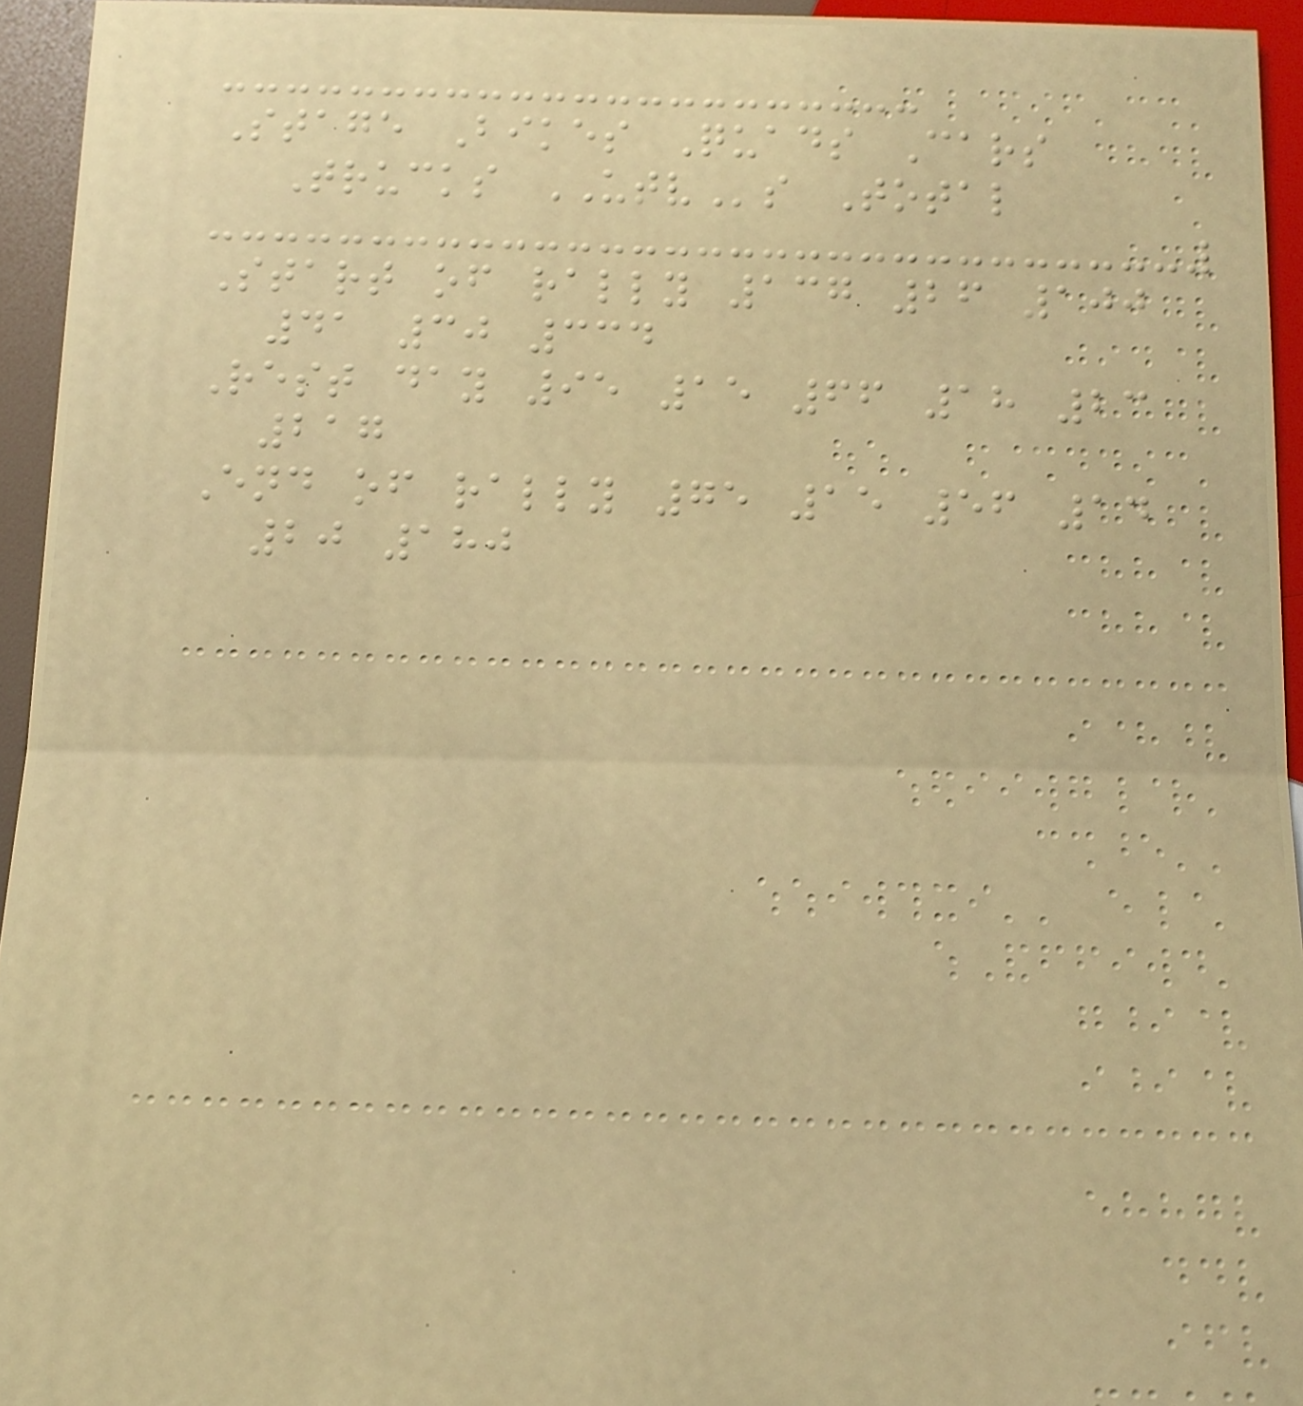Stage Bikes Quads Cars
Trucks UTVs Total
Start of rally 137 26 100
41 30 334
Rest day 95 15 66 18 23
217
End of rally 75 15 56 14
20 180
